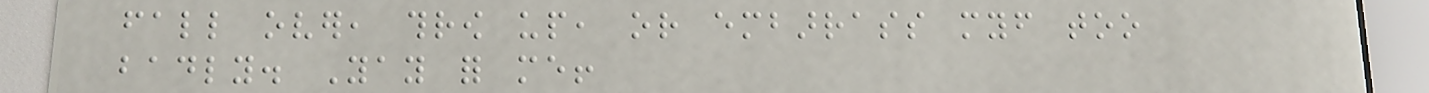fall over, throw up, or embarrass myself too
badly. Yay for me!
